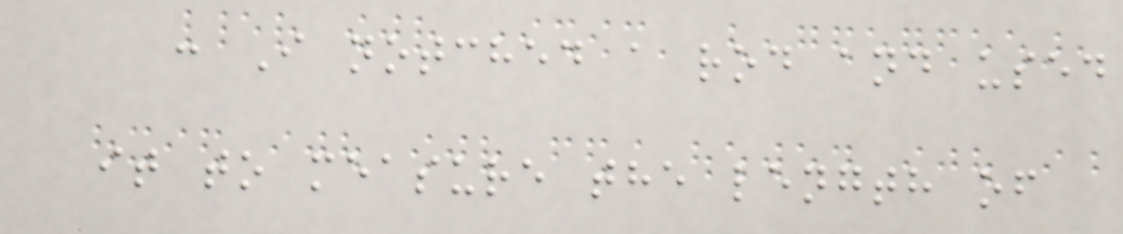: I notched a rod and used
it to measure the length of
